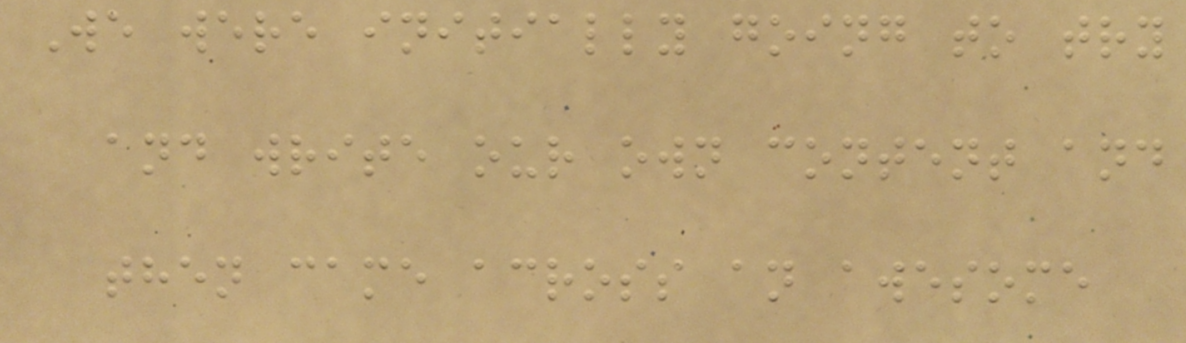We were initially going to try
and write our own content and
then came across an awesome
